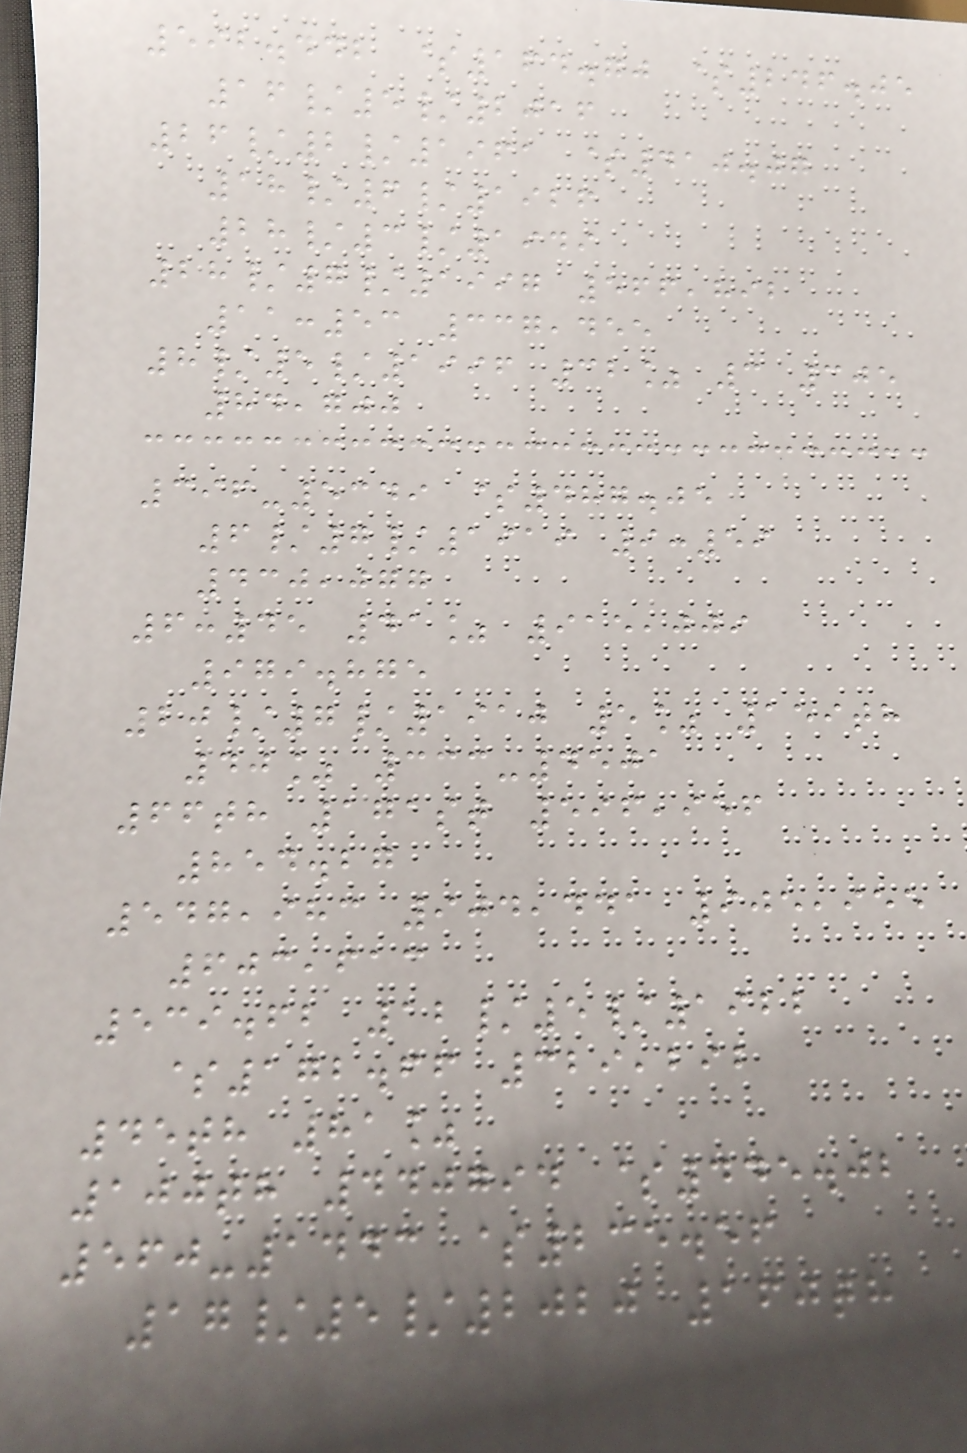592.442 $164.70 $246.05
16/5/2016
26/2/1961 $410.07
18/6/1926
28/3/1949
28/7/1997 566,892
11:53 337,455
8/5/1996 32% 3 305
84,700
396-5349 $487.05
6/7/1919 9:59
430,077
6:45 41% 915,009
979.875
20/7/1910 5% 159th
40% 333-4501
66th 171st 596,956
854.27
547,983 904,441 905,955
603,613
539.62 12/5/1922
$172.66 329,292
45th 81%
100th 440794 $445.02
560-1443 $235.56
17/5/2020 160th
